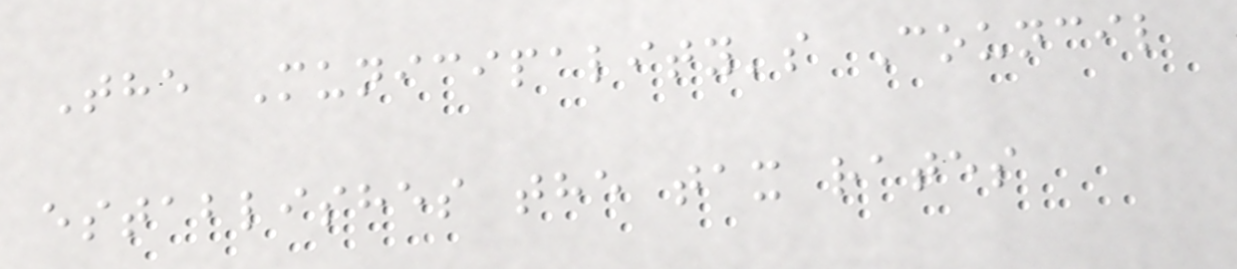The Municipality's Council
establishes the tax rates
